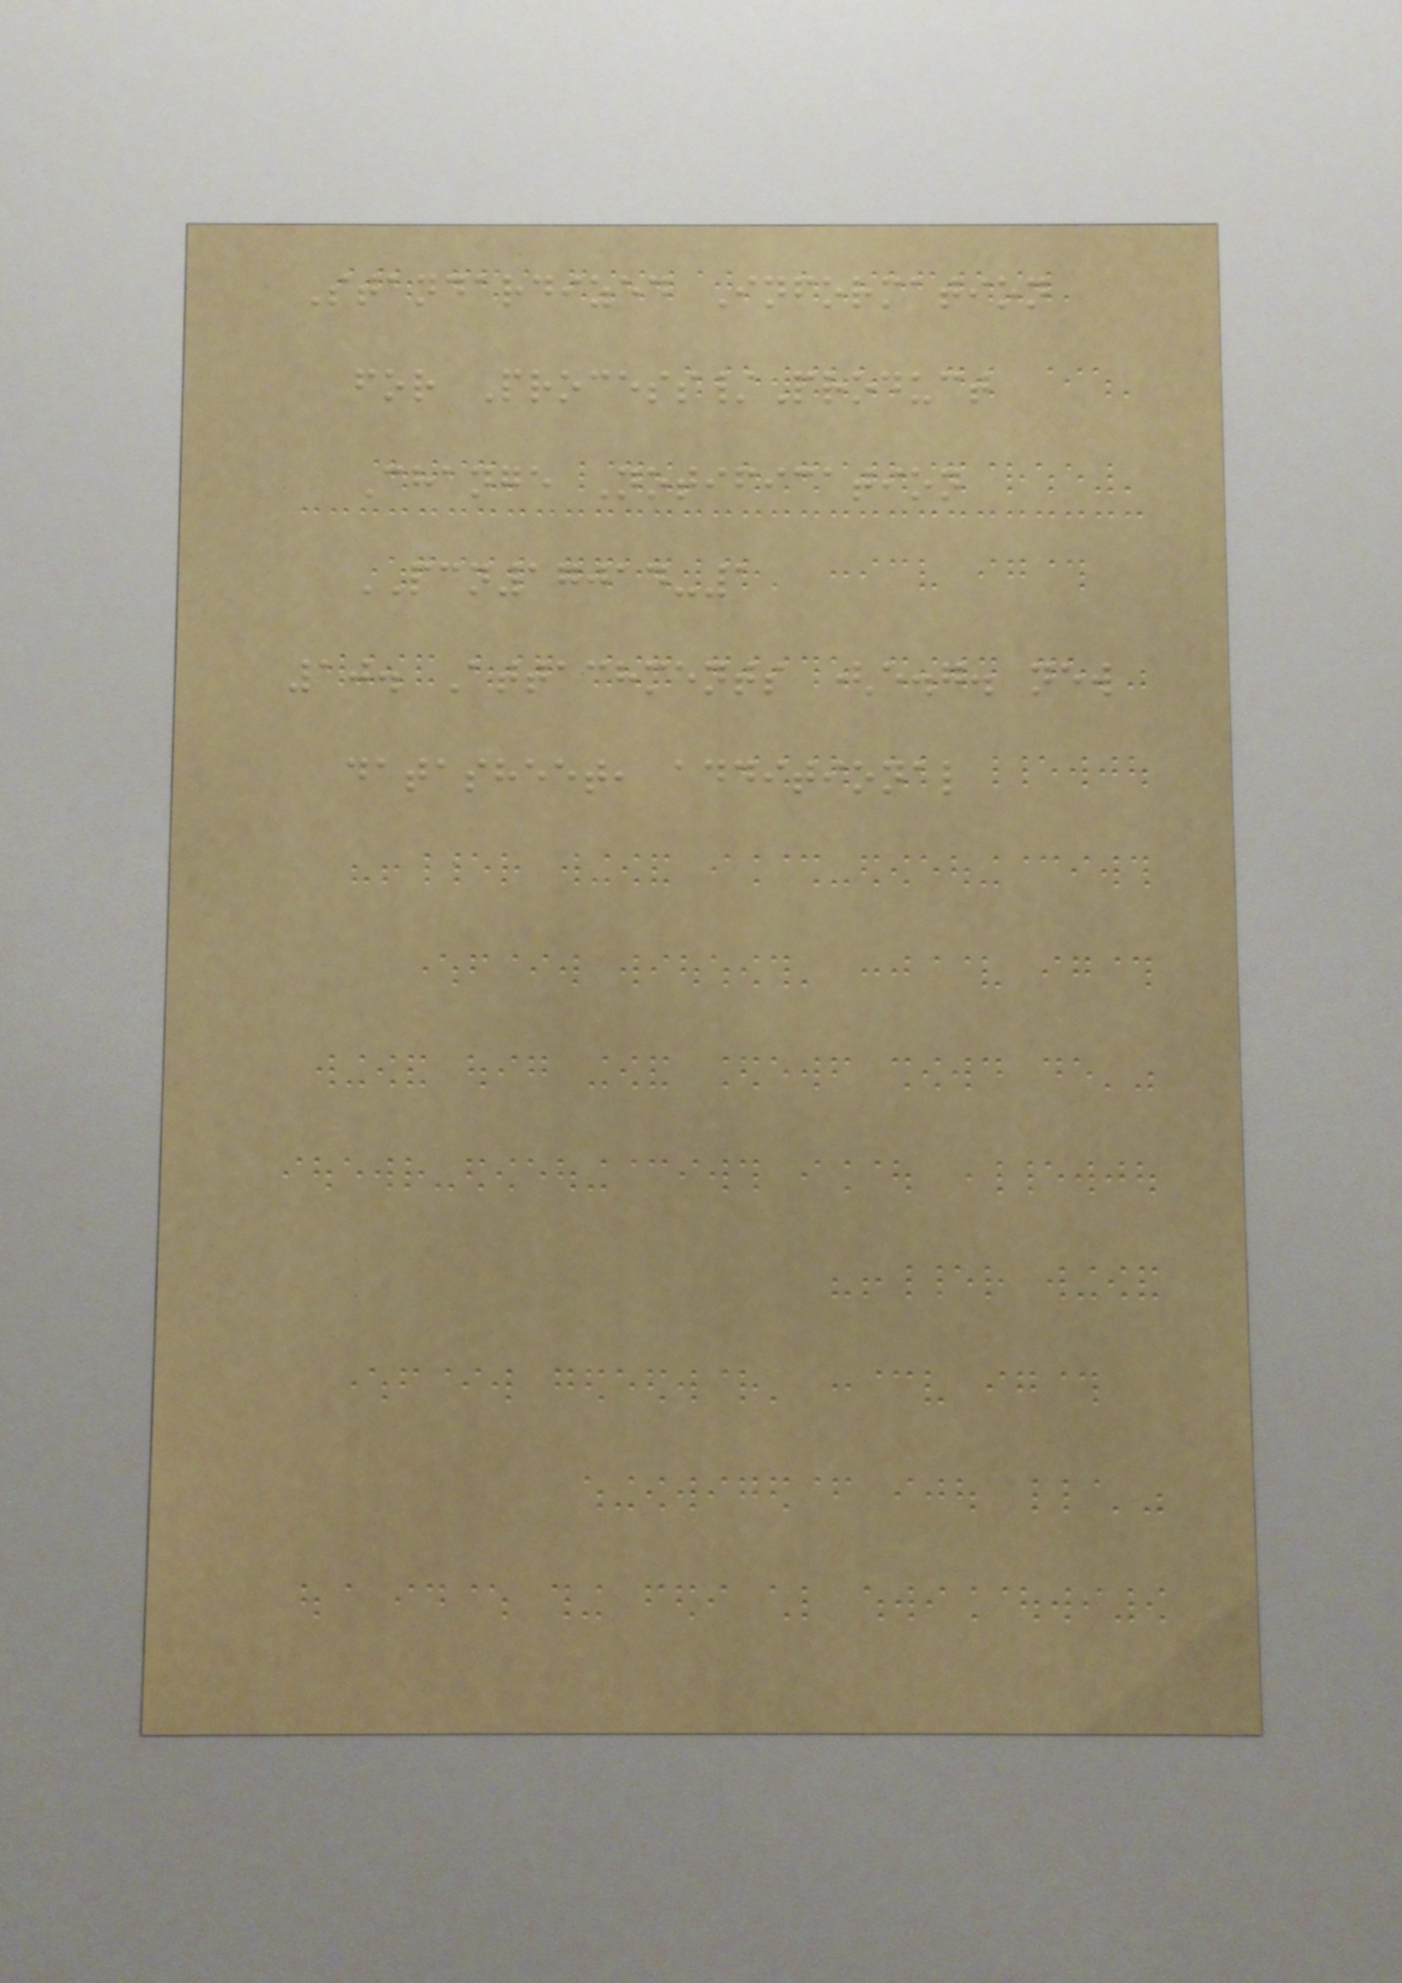Standardized Information
for Process/Product
Change Notification
PCN17014-1
10. Attachments (e.g. new
datasheet, additional
